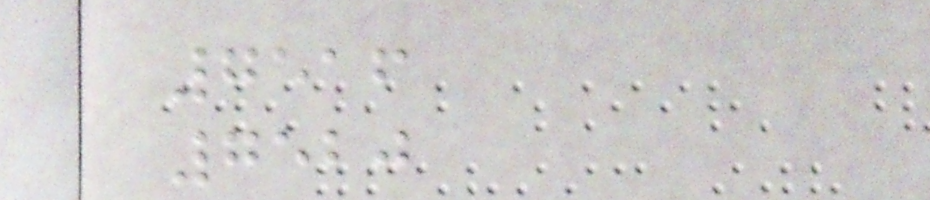7516
7520
